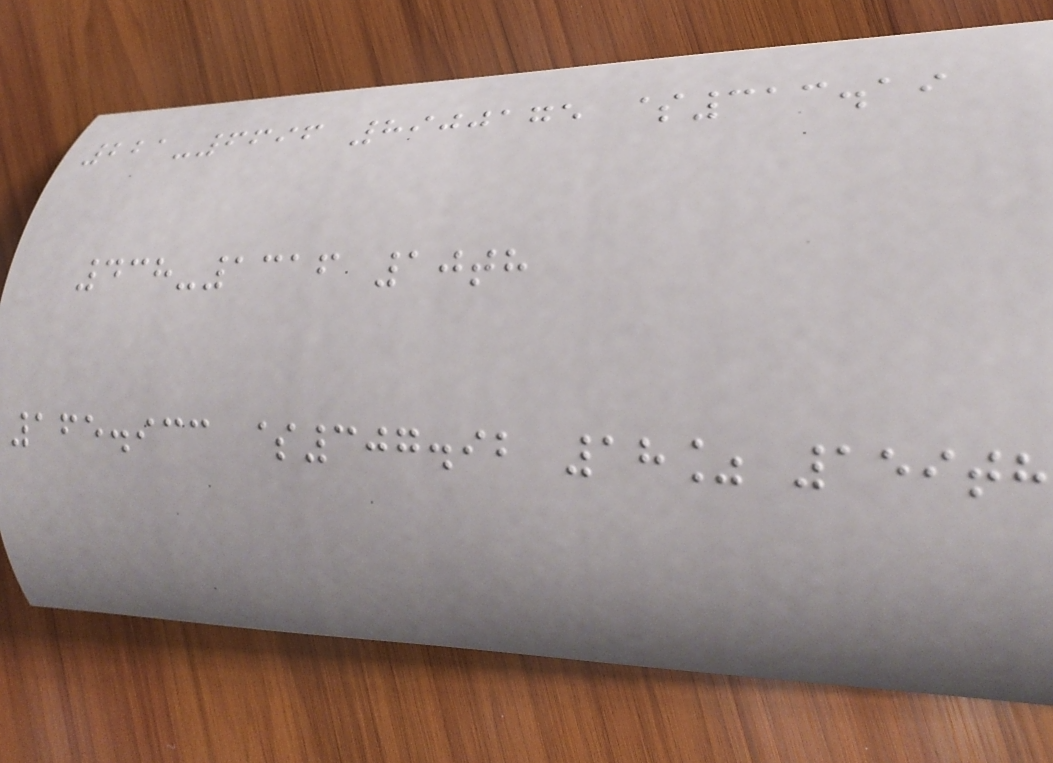221-6696 8900175 $313.19
438-1316 10th
165.933 $307.92 18% 159th
